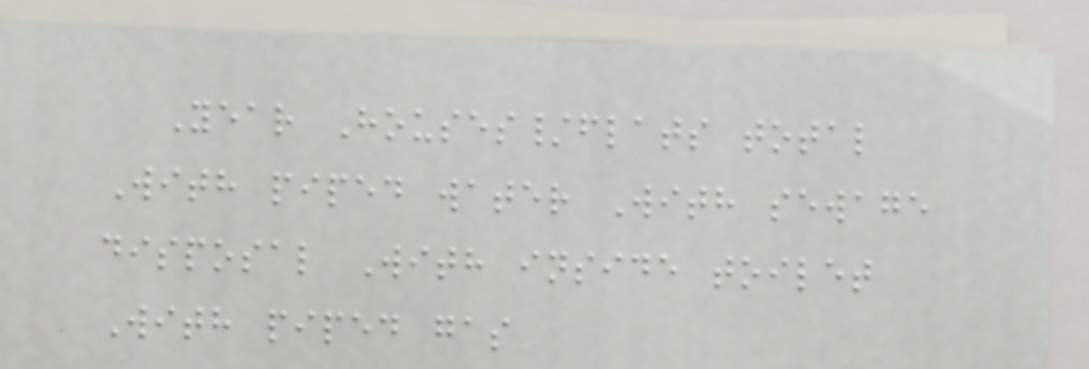Year Houses/flats total
With piped water With sewage
disposal With inside toilet
With piped gas
